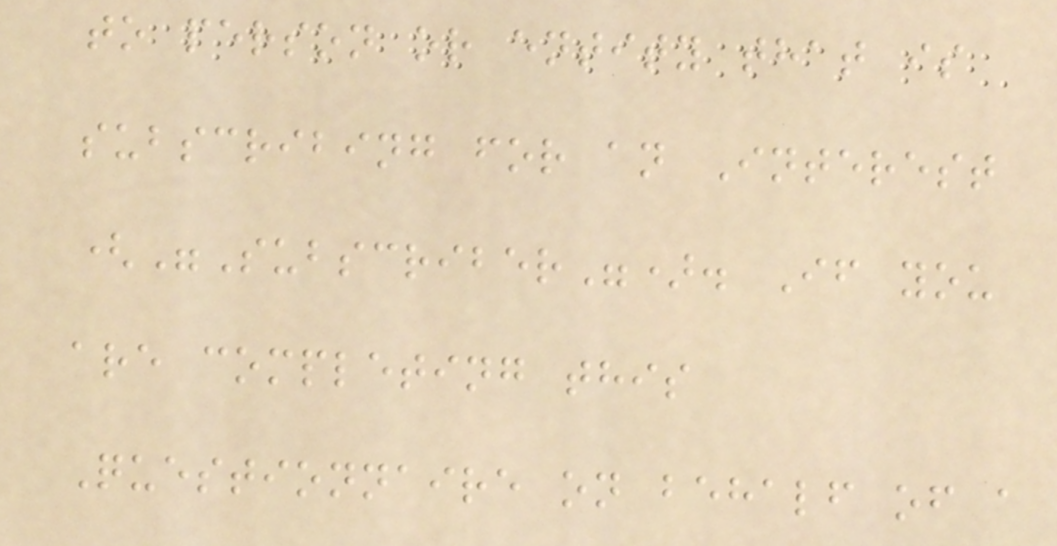to person or entity that is
subscribing for an Interest
("Subscriber"). If you
are completing this
Questionnaire on behalf of a
